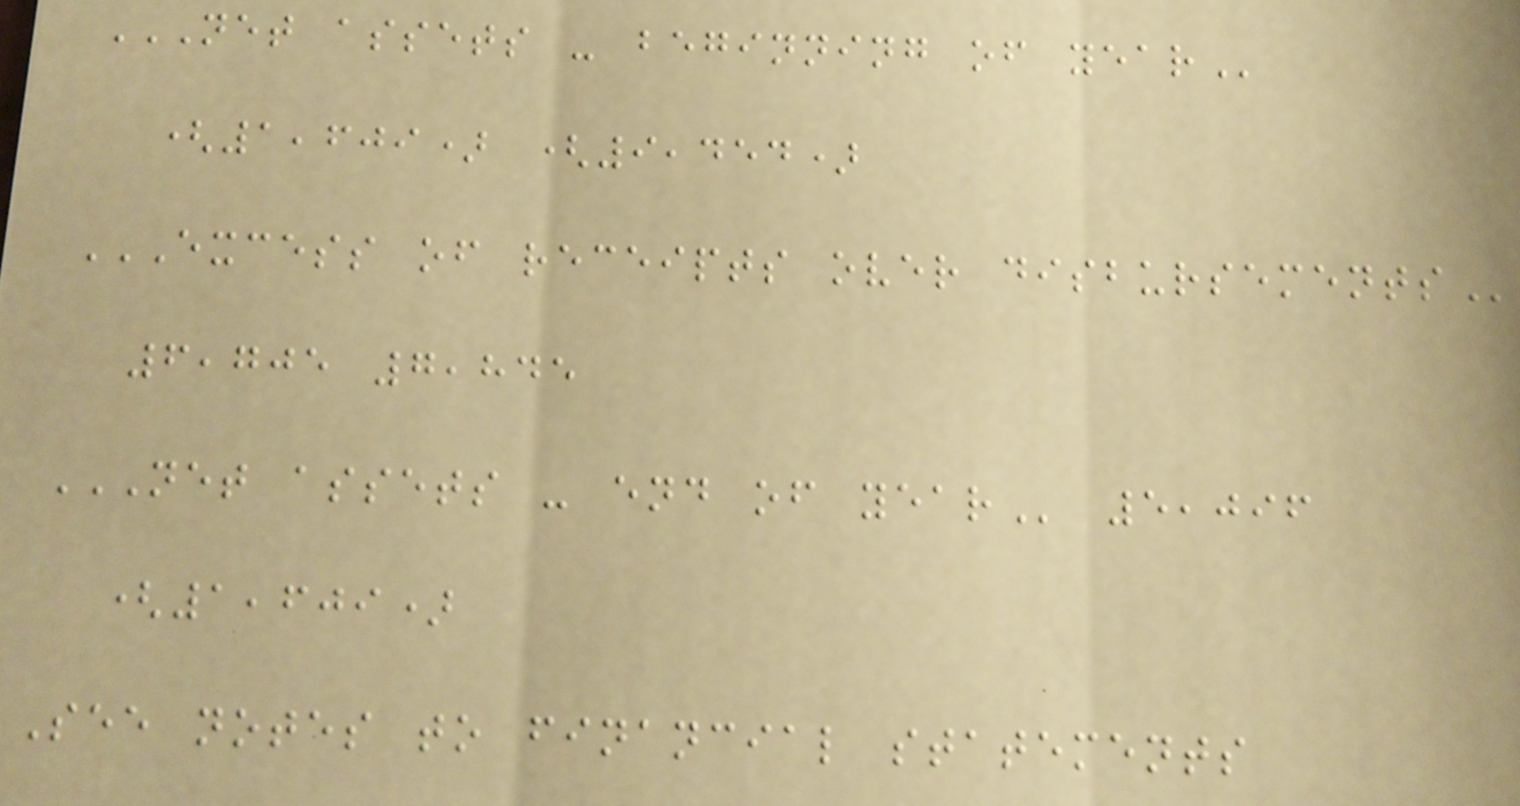NET ASSETS - BEGINNING OF YEAR
(1,609) (9,454)
EXCESS OF RECEIPTS OVER DISBURSEMENTS
6,705 7,845
NET ASSETS - END OF YEAR 5,096
(1,609)
See notes to financial statements
